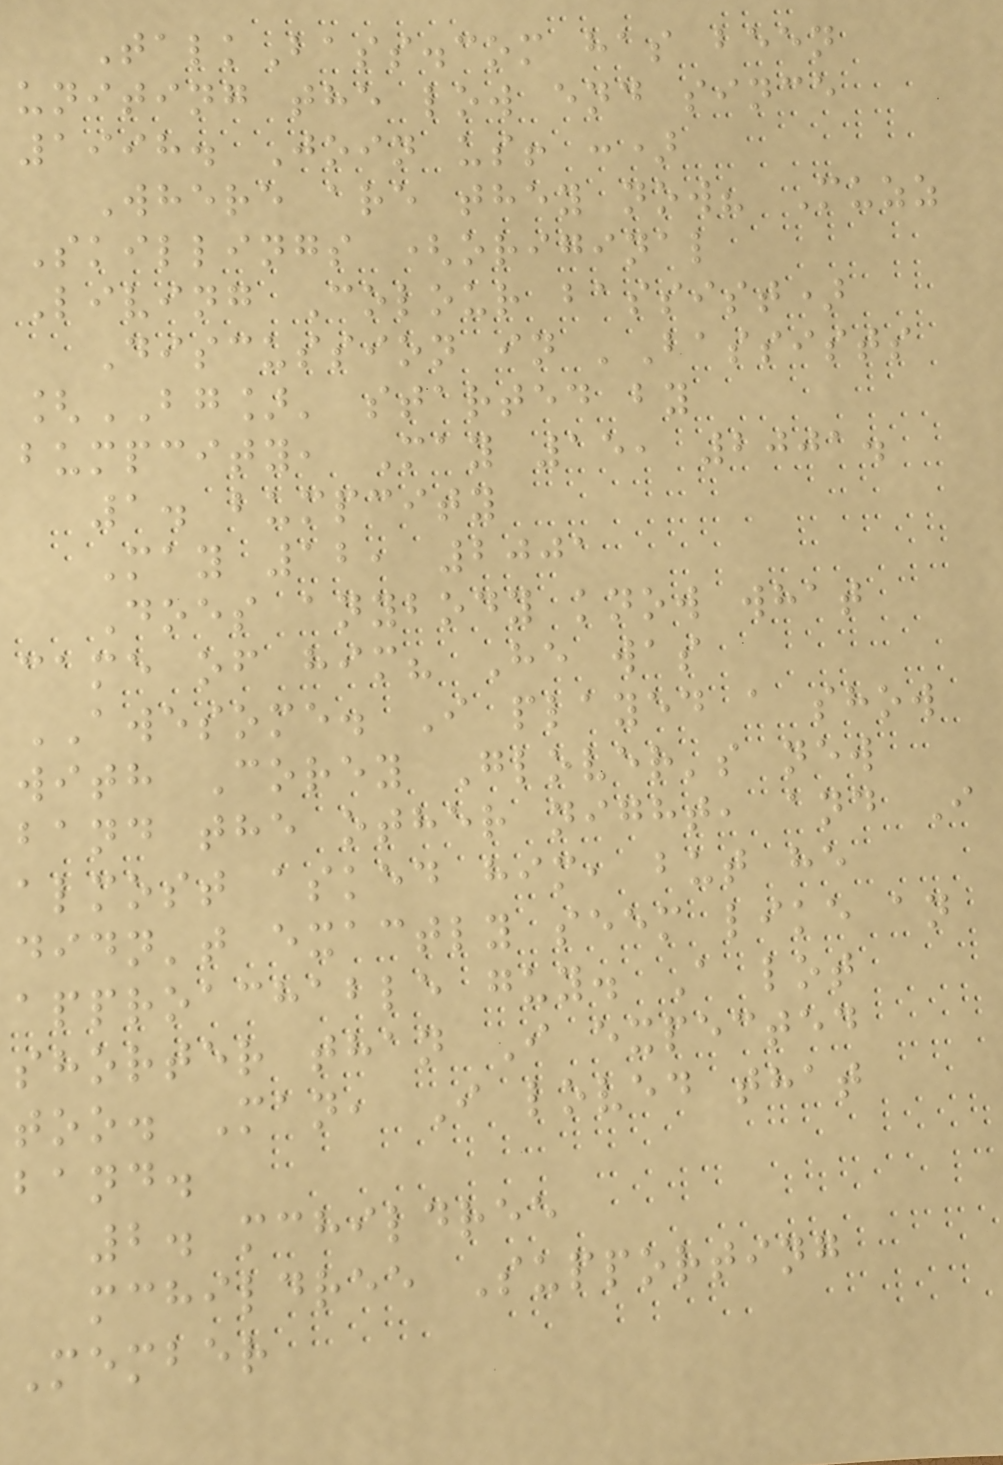TalkBass.com has been
uniting the low end since
1998. Join us! :)
Where are they now? Muzz
Skillings (original
Living Colour bassist)
Discussion in 'Bassists
[BG]' started by
bumpcity, May 15, 2001.
1. bumpcity
May 12, 2001
Does anybody know what
came of him? He was
AWESOME. I played a show
with Corey Glover's new
band the other night, and I
almost asked him, but he
didn't exactly seem like an
approachable guy. A lot
shorter than I expected
too. Man, I loved that
band.
2. mchildree
mchildree Supporting
Member
